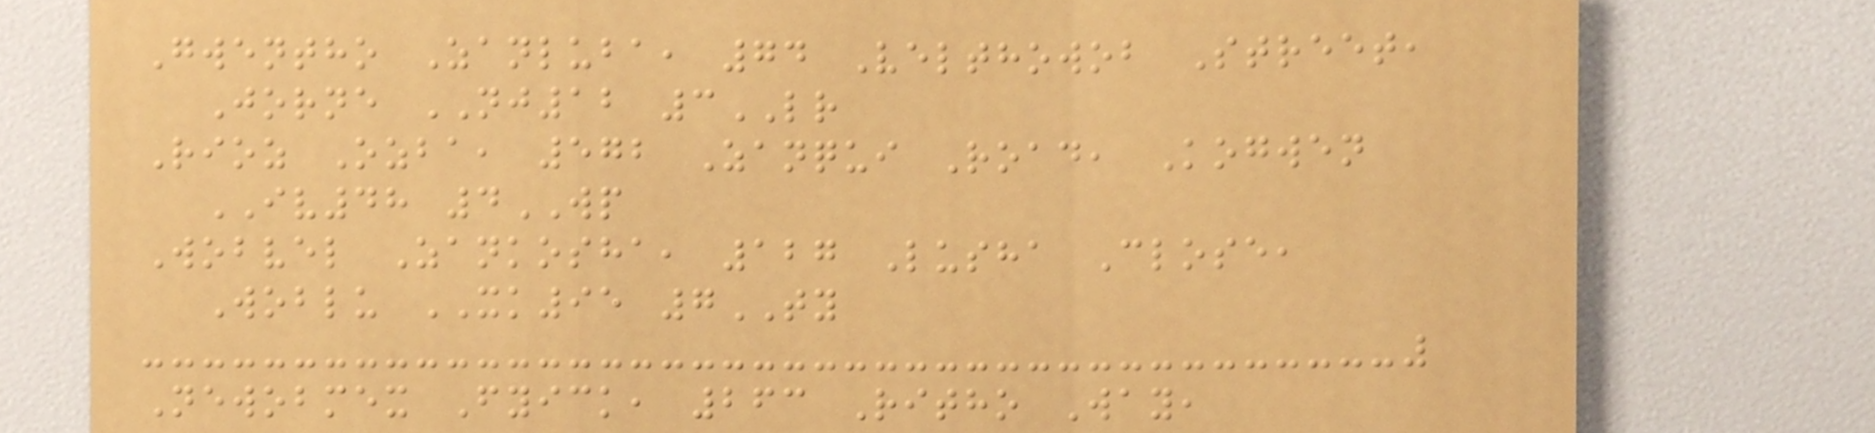Gwentho Zanluba, 74 Velthowob Street,
Jorne NJ12 3LR
Rioz Ozba, 572 Zanqui Road, Kogwen
IV48 4WP
Wobvel Zankosha, 127 Lusha Close,
Woblu XK95 7TY
Newobmex Fyick, 263 Ritho Way,
